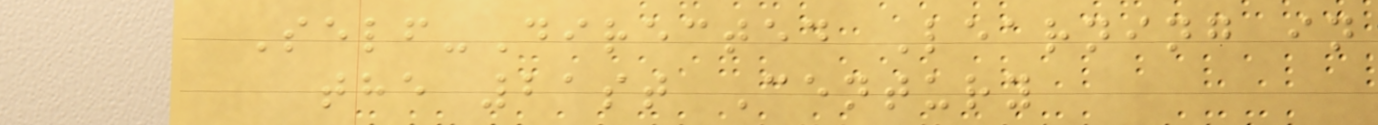Self-Directed Learning in
the 21st Century
